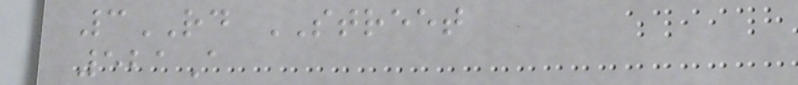3RD STREET
521A
